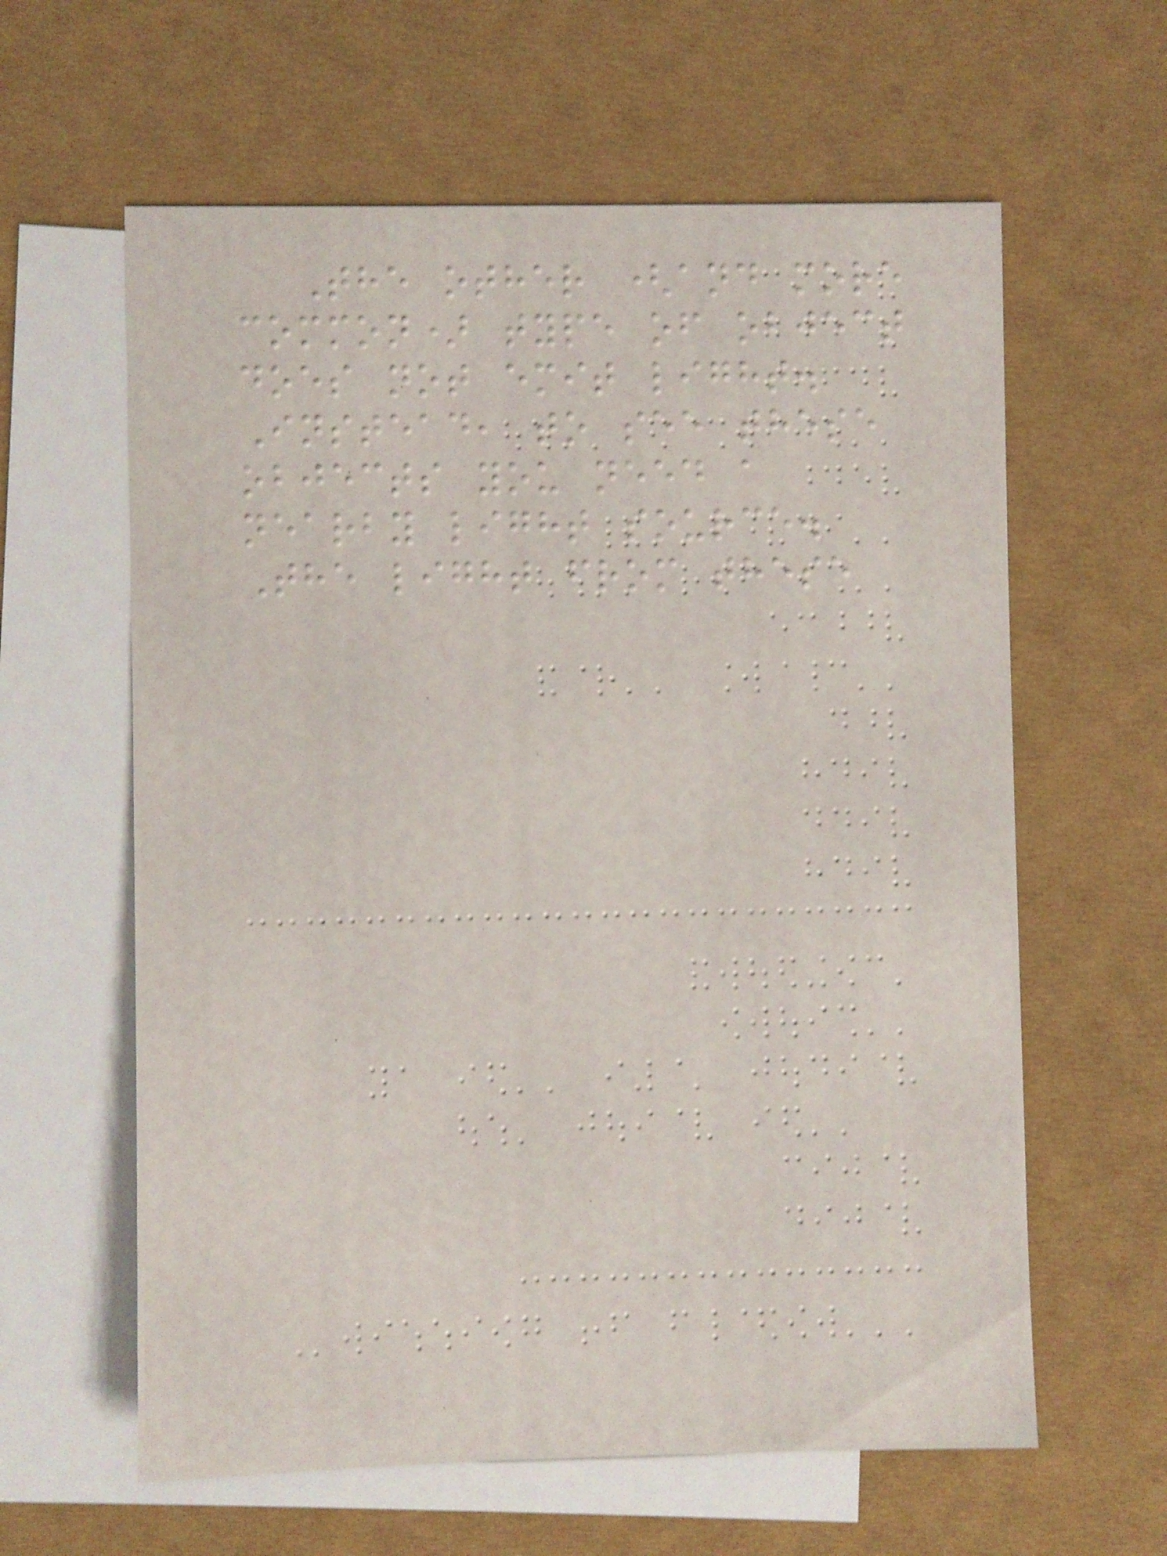The other (and more
common) type of object
does not emit light.
Instead, to see these
objects you need a
nearby light source.
The light from these
